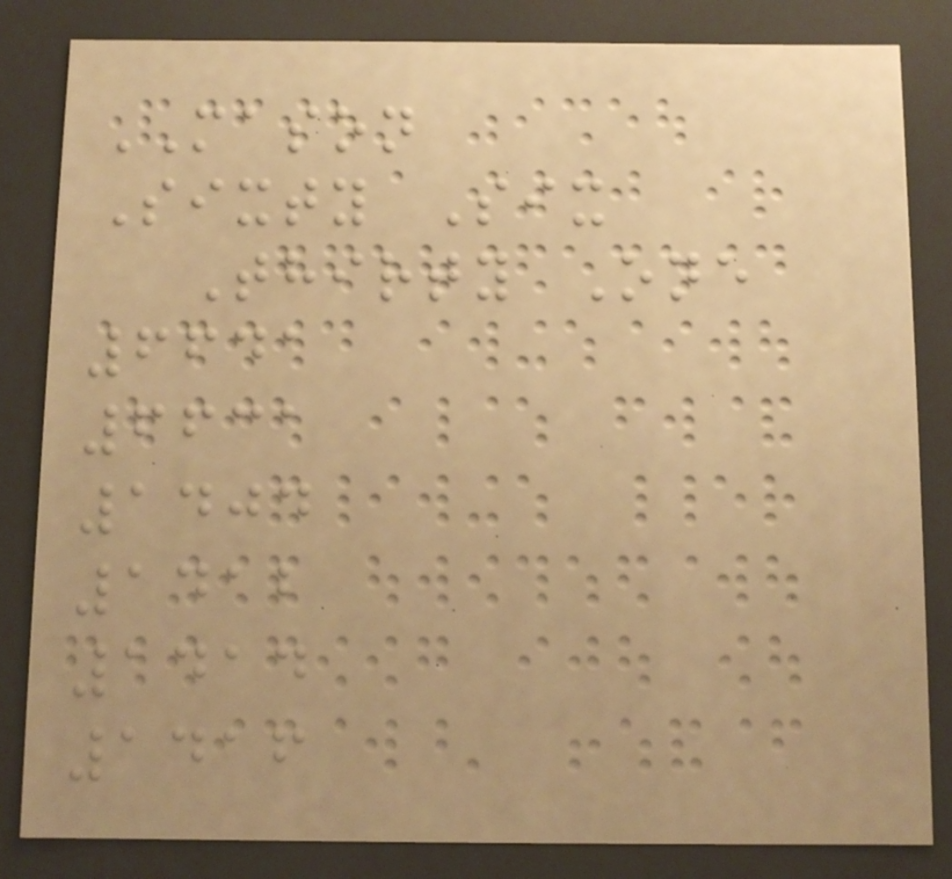MASON
Sixty Six
Thirty One
6641
6631
1404
1412
1414
1416
